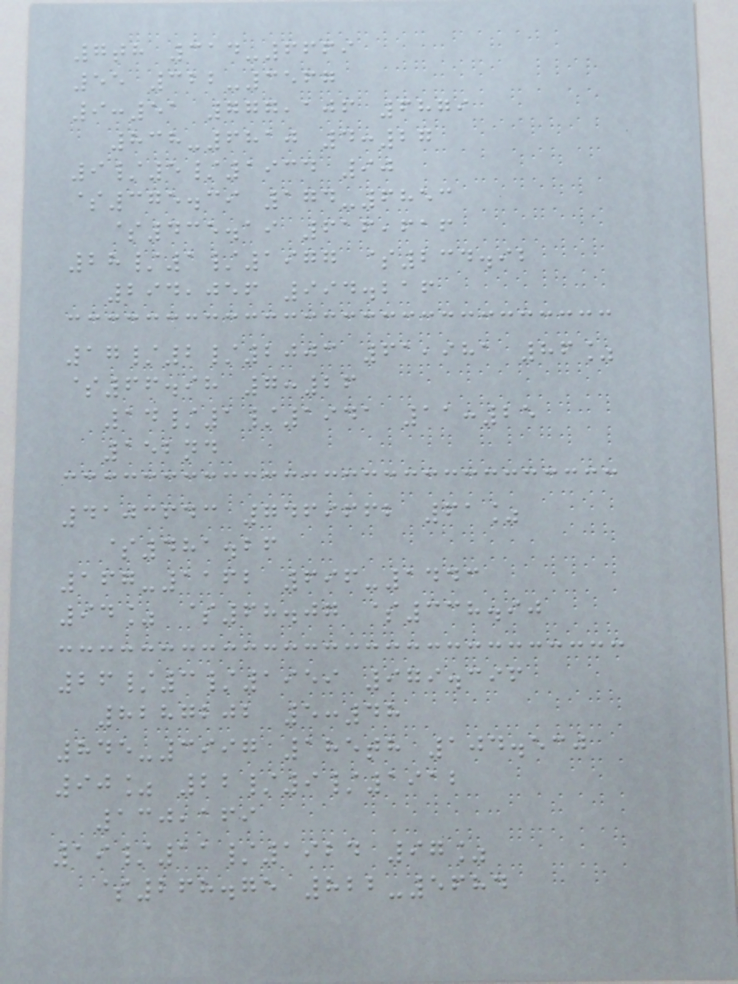7th 314-6669
55 322-3567
9:51 777,106 6879
838-6810 4:27
9/5/1934 90
$375.39 174-6853
$435.19 616,616
28/1/1977 $234.92
294,056 994.216
17/2/2003 61,981 86%
$66.98 7:26
14/1/1941 11:25
152nd
4103643 7469662 61%
$481.26
167-1162 696-1443
94% $68.07 $338.90
26/3/1959 979.396
8287202 5:48
845-3997 185th 104.530
90% 22/9/1912
130,169
19/11/1924 97%
$268.75 822-5684
